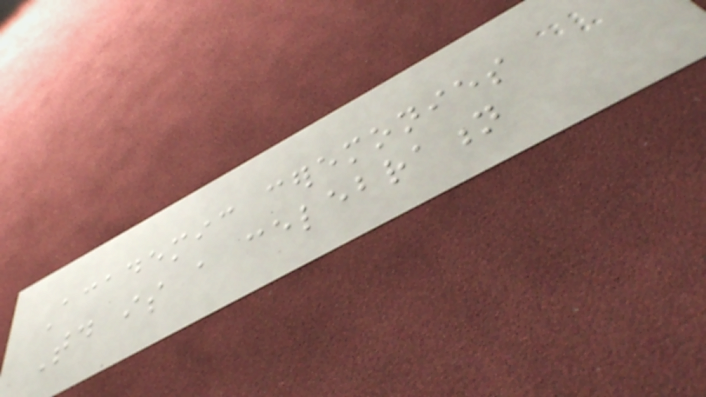Academic ceremonies
Today is a celebration
